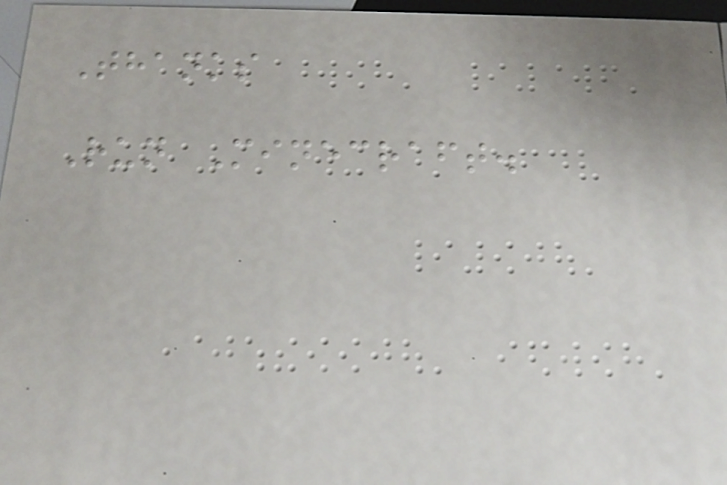Thanks
Run Minecraft.
